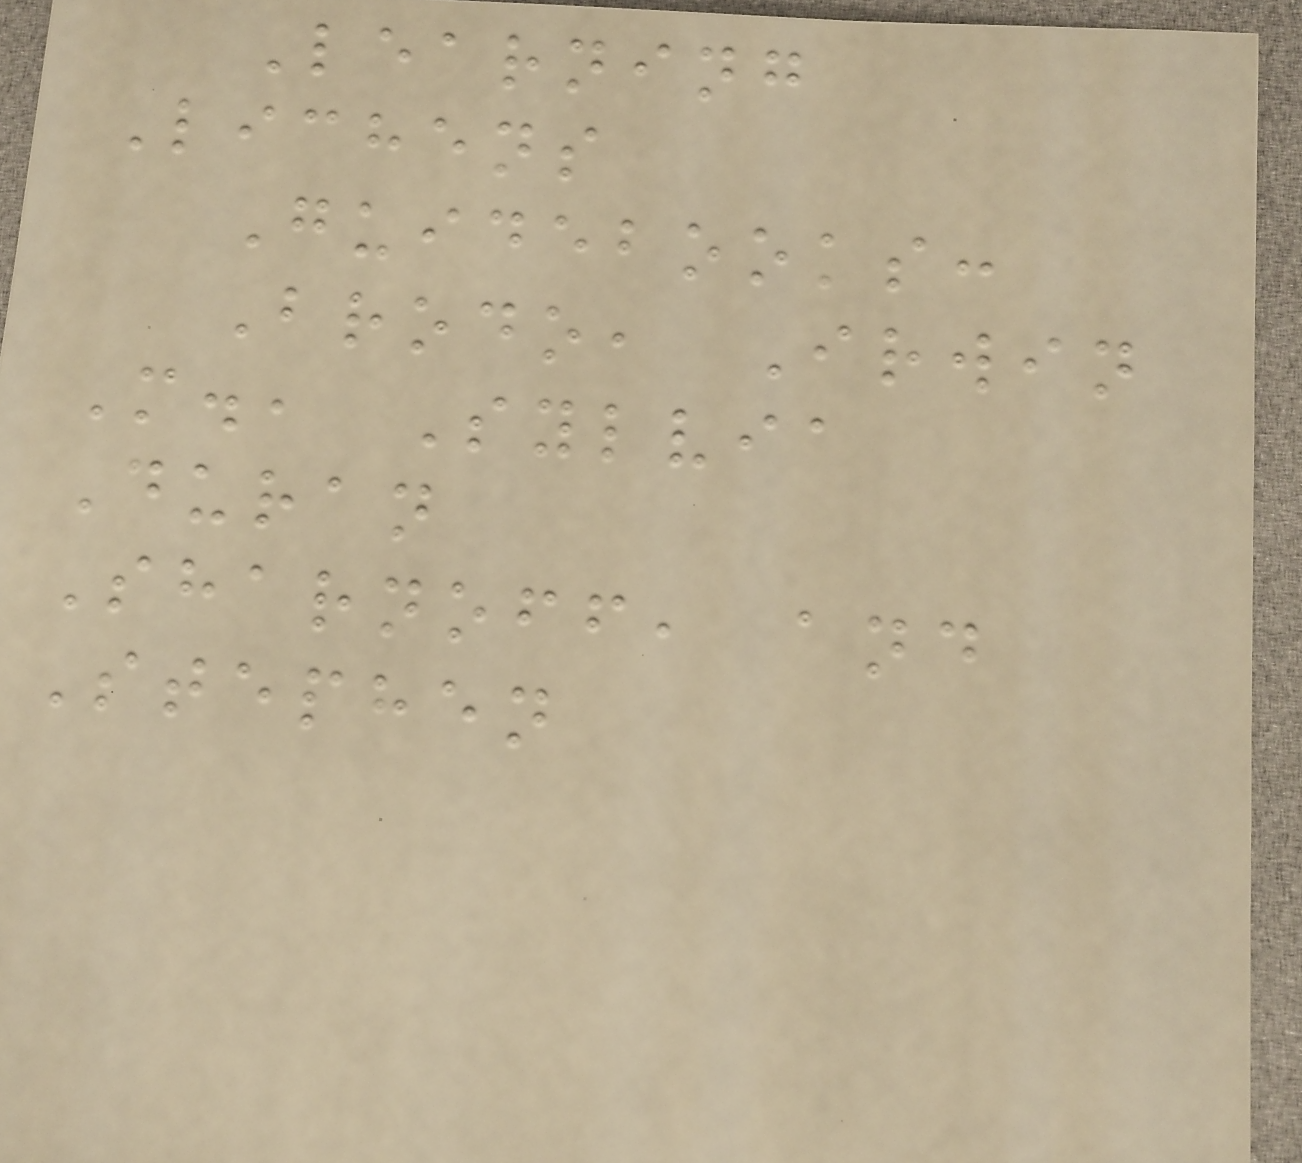Learning
Lichens
Guidebooks:
Brodo, Irwin
M., Sylvia
Duran
Sharnoff, and
Stephen
